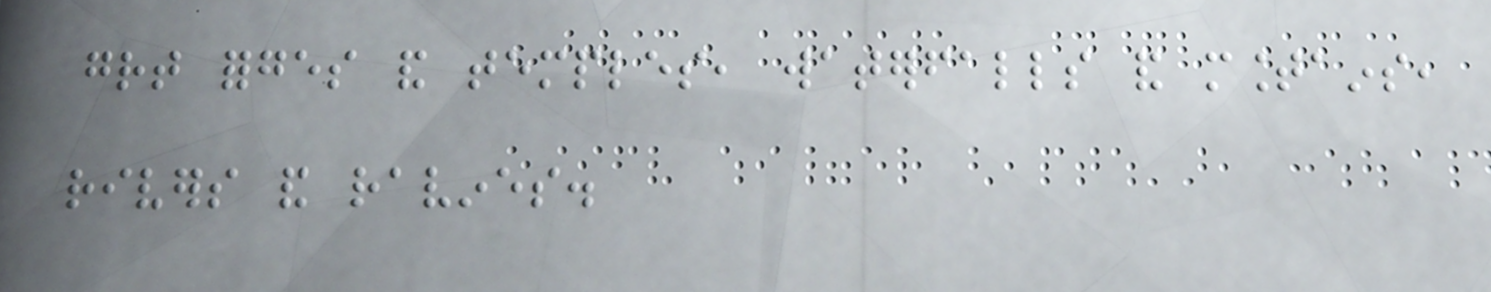great forges and temples, waterfalls and mountains,
rivers and ravines.
